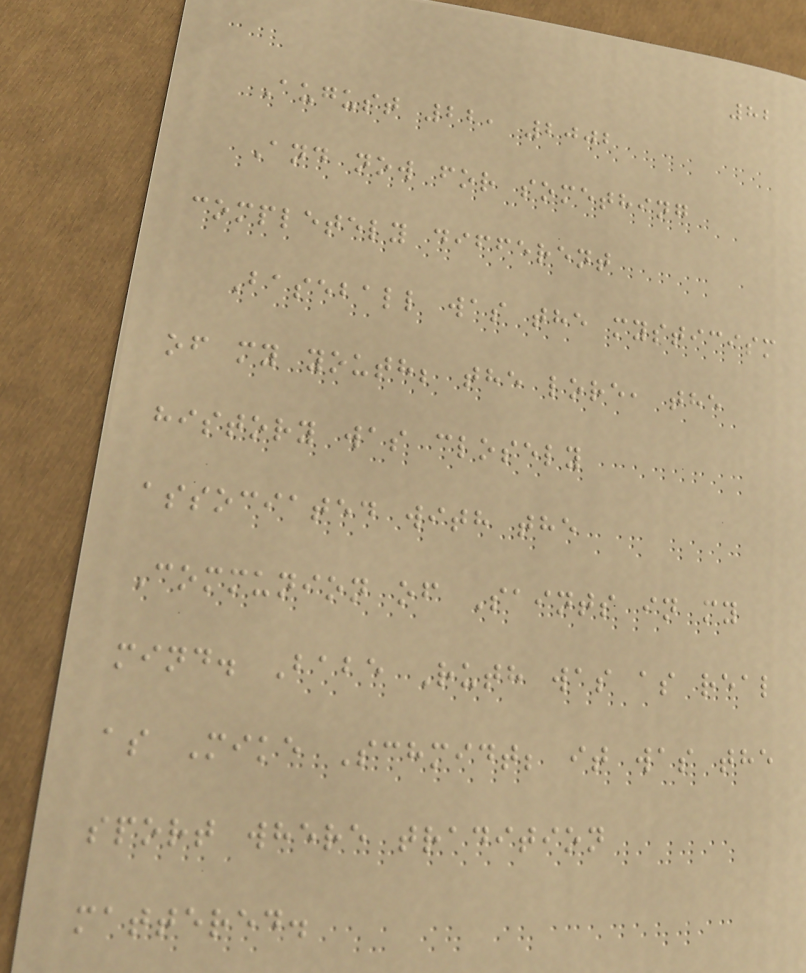82
August 22, 2002
And now for something
completely different
Baseball was the mysticism
of my youth; the lore, the
history was closely
associated with the
Communion of Saints in my
mind. Babe Ruth was as real
as Mike Schmidt; it was the
sport where tradition
mattered.
